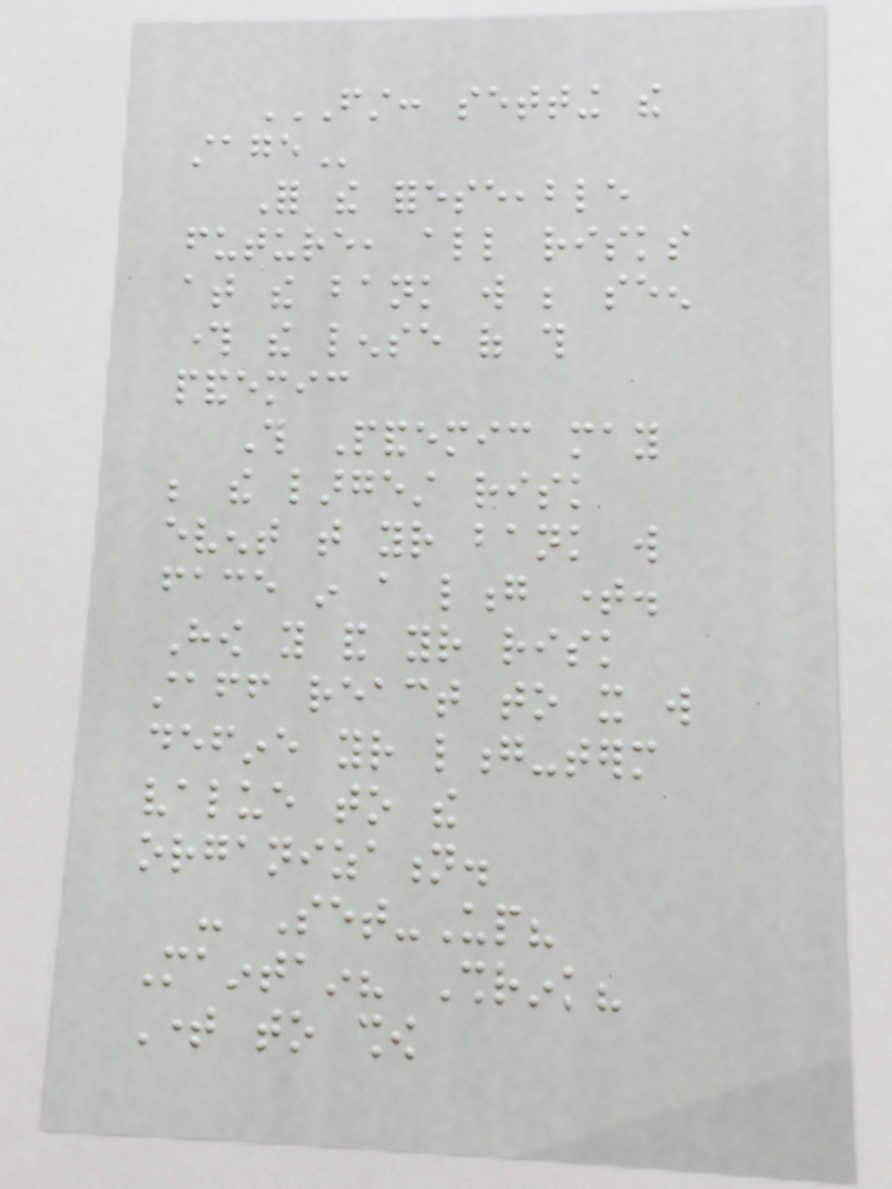FIRST: SETTING THE
STAGE
For the foreseeable
future, all risks
at the bank will be seen
through the lense of this
pandemic
This Pandemic may
be the largest risk
event that your bank will
face in a long time.
How you and your risk
staff react to it will
define your long-term
value to the
organization.
- Set-Up?
Maintain? Shrink?
Time to show
